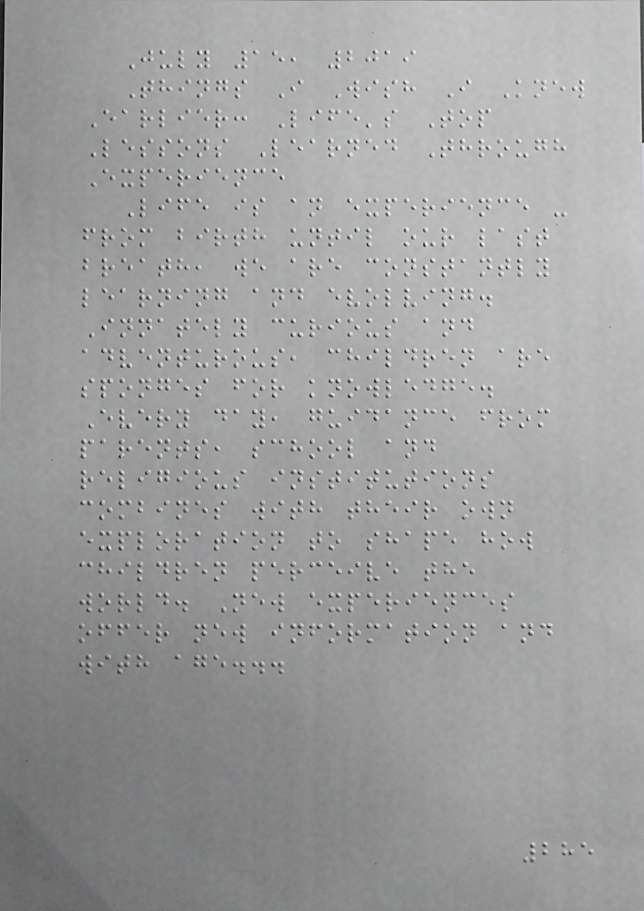July 15, 2019
Things I Wish I Knew
Earlier: Life's Top
Lessons Learned Through
Experience
Life is an experience -
from birth until our last
breath, we are constantly
learning and evolving.
Innately curious and
adventurous, children are
sponges for knowledge.
Every day, guidance from
parents, school and
religious institutions
combines with their own
exploration to shape how
children perceive the
world. New experiences
offer new information and
with age...
285
